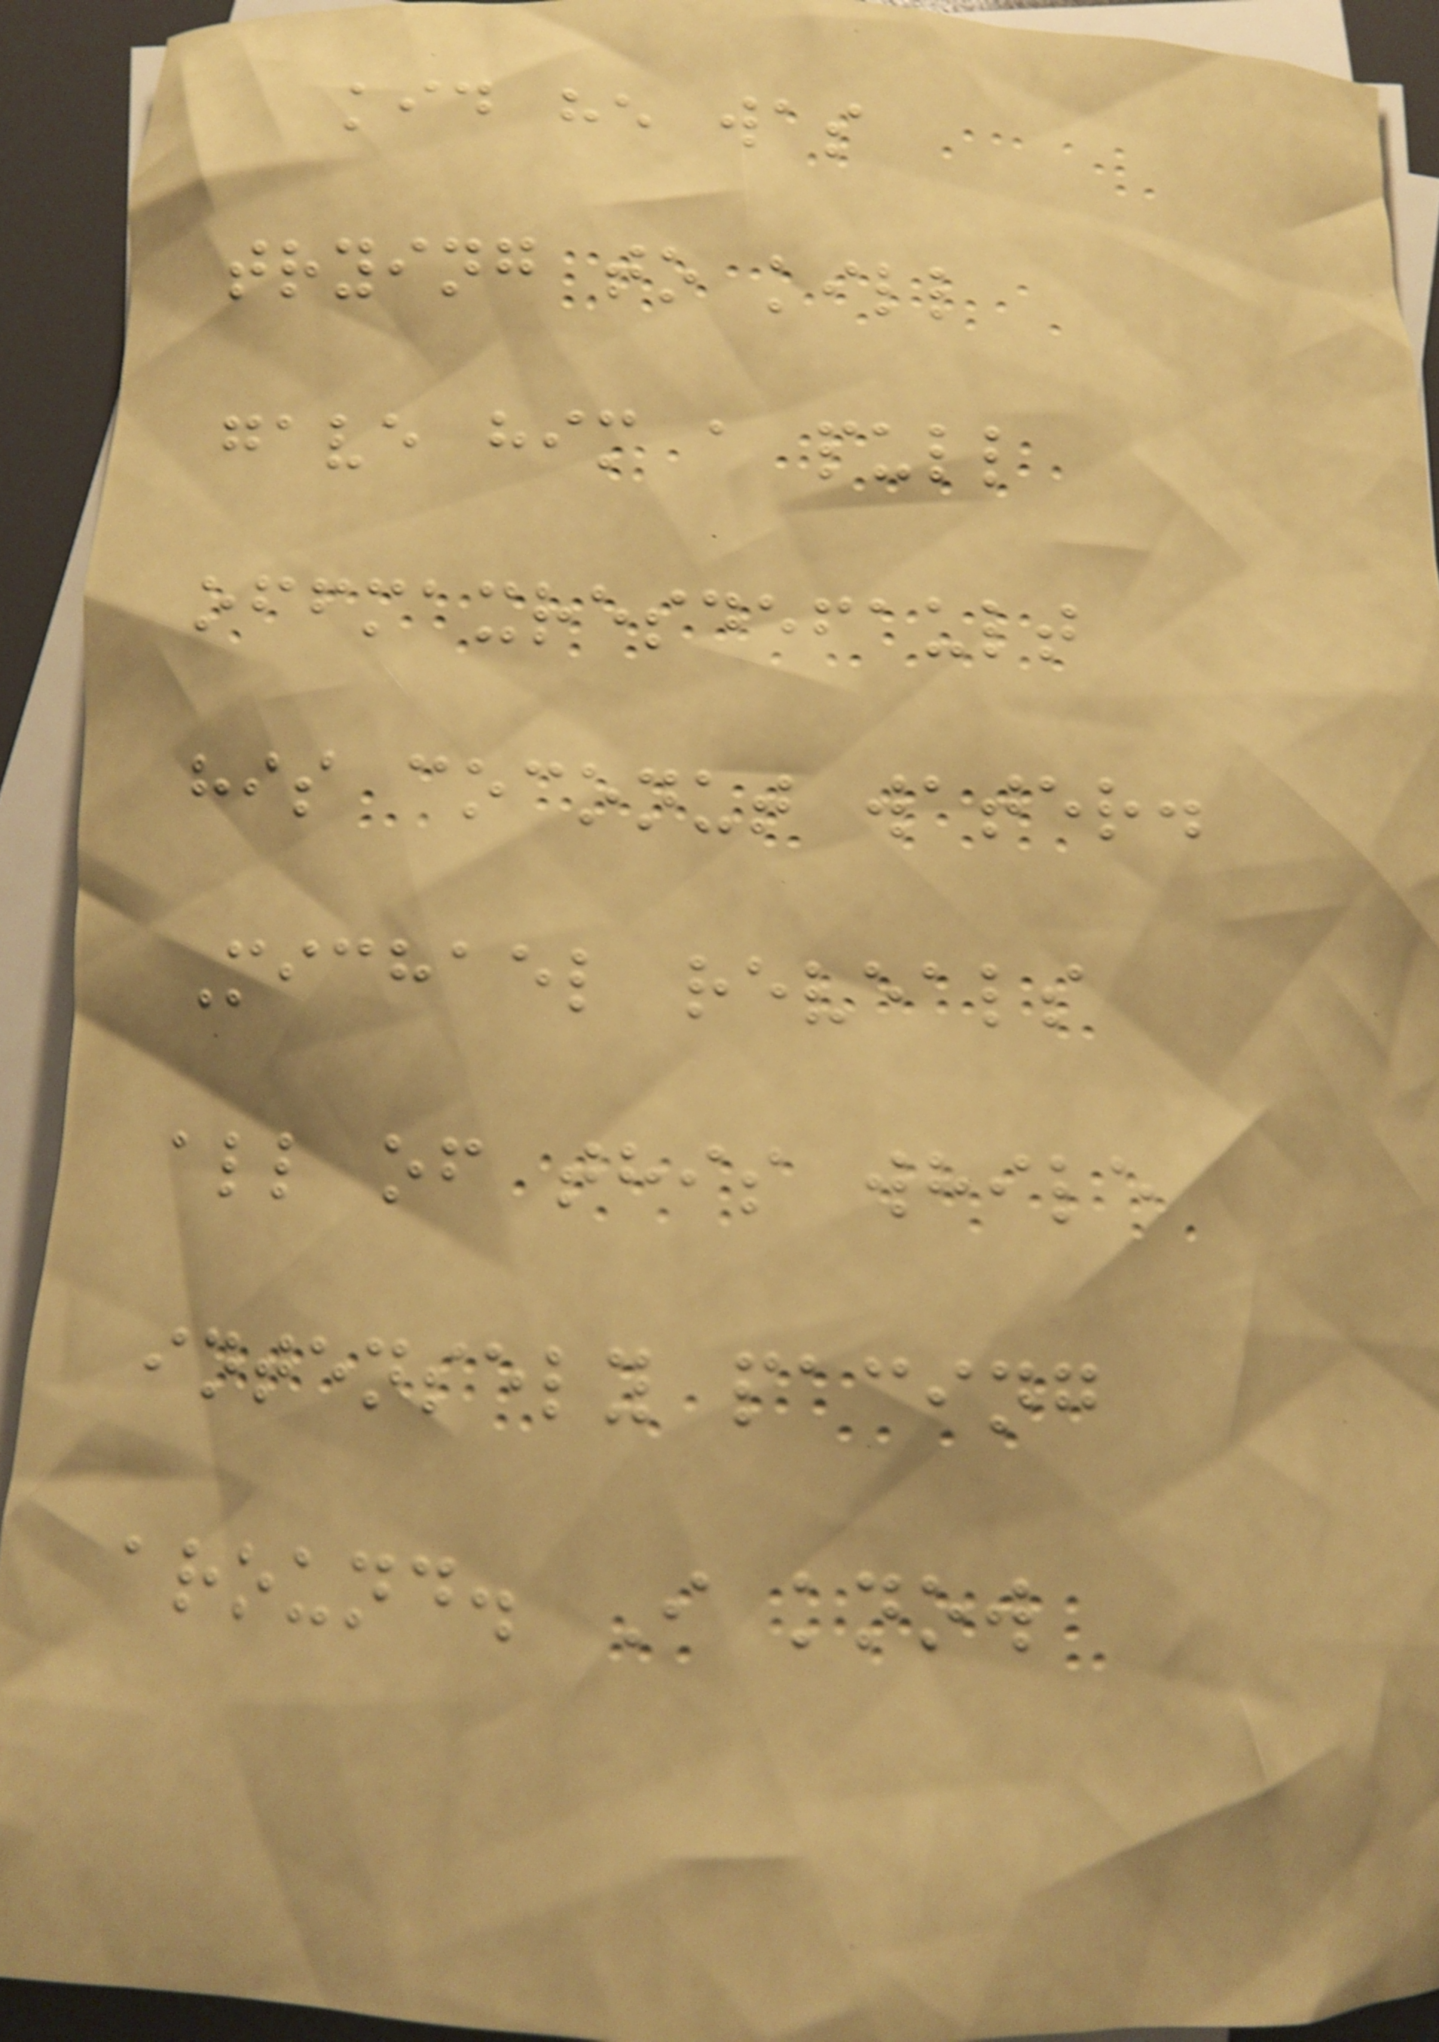kid he was
trying to kill
gave him a pull
offmaxresdefault
his coconut water.
Michael reveals
all of this while
intensely pacing
around. I know
